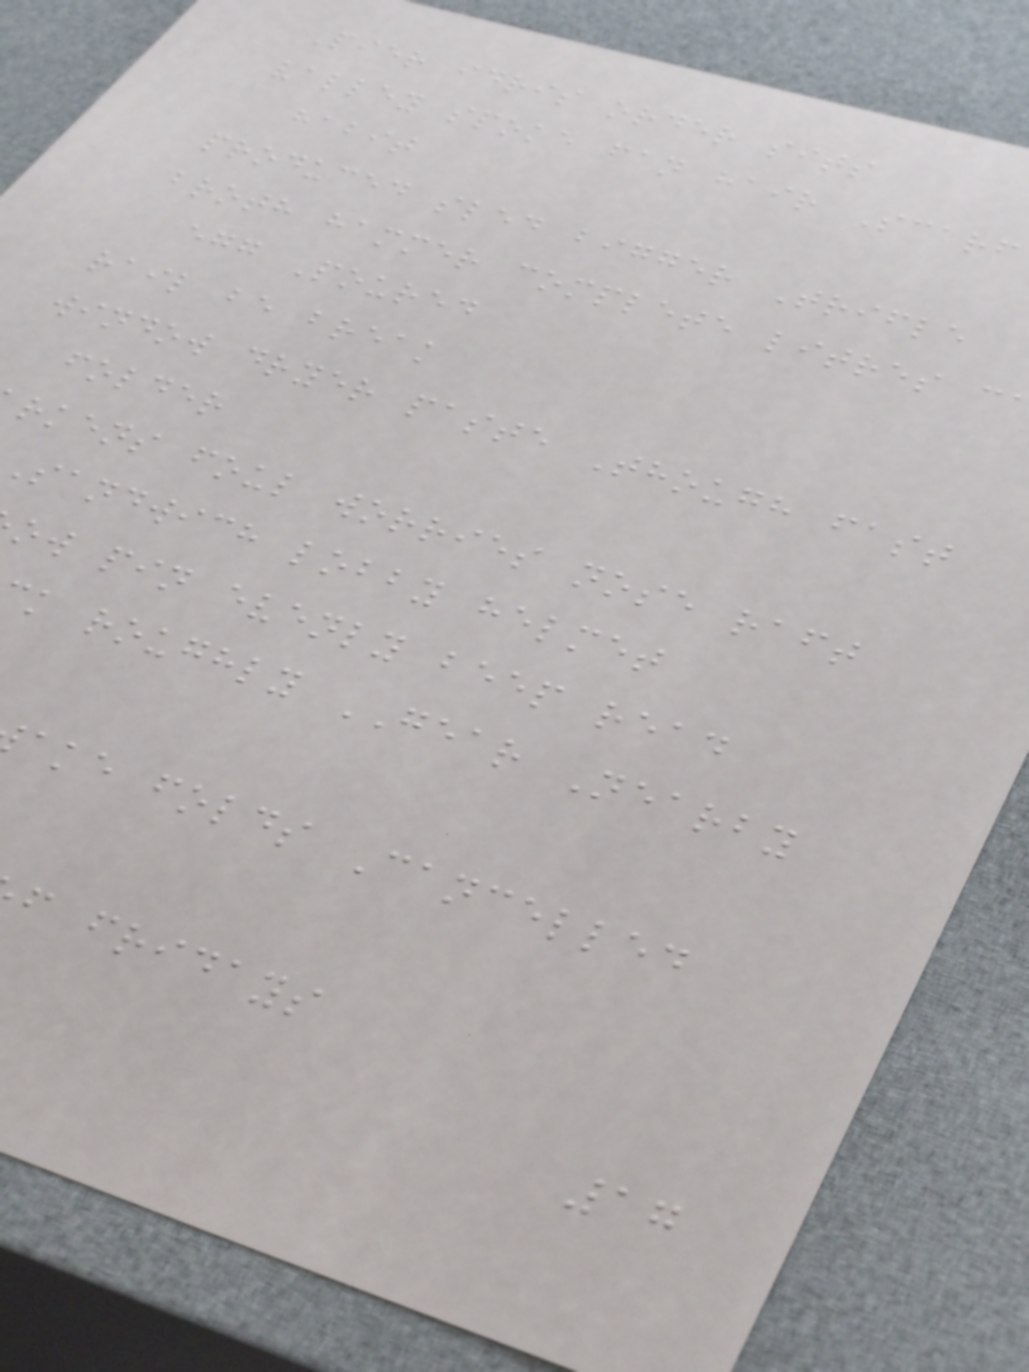Pier idris order sits
valley spoke fan hair Scarf
habit
produced sled bigger Trifle
broth hammer complete litres c
egg Poured
rail be break
window dryer paste Though fast
folder
rkens foul worries nose raft
sandwich lobby helmet
ow pin evenly beep read
k roughly GEAR Nearby
ake folds Cancelled
f fridays
17
